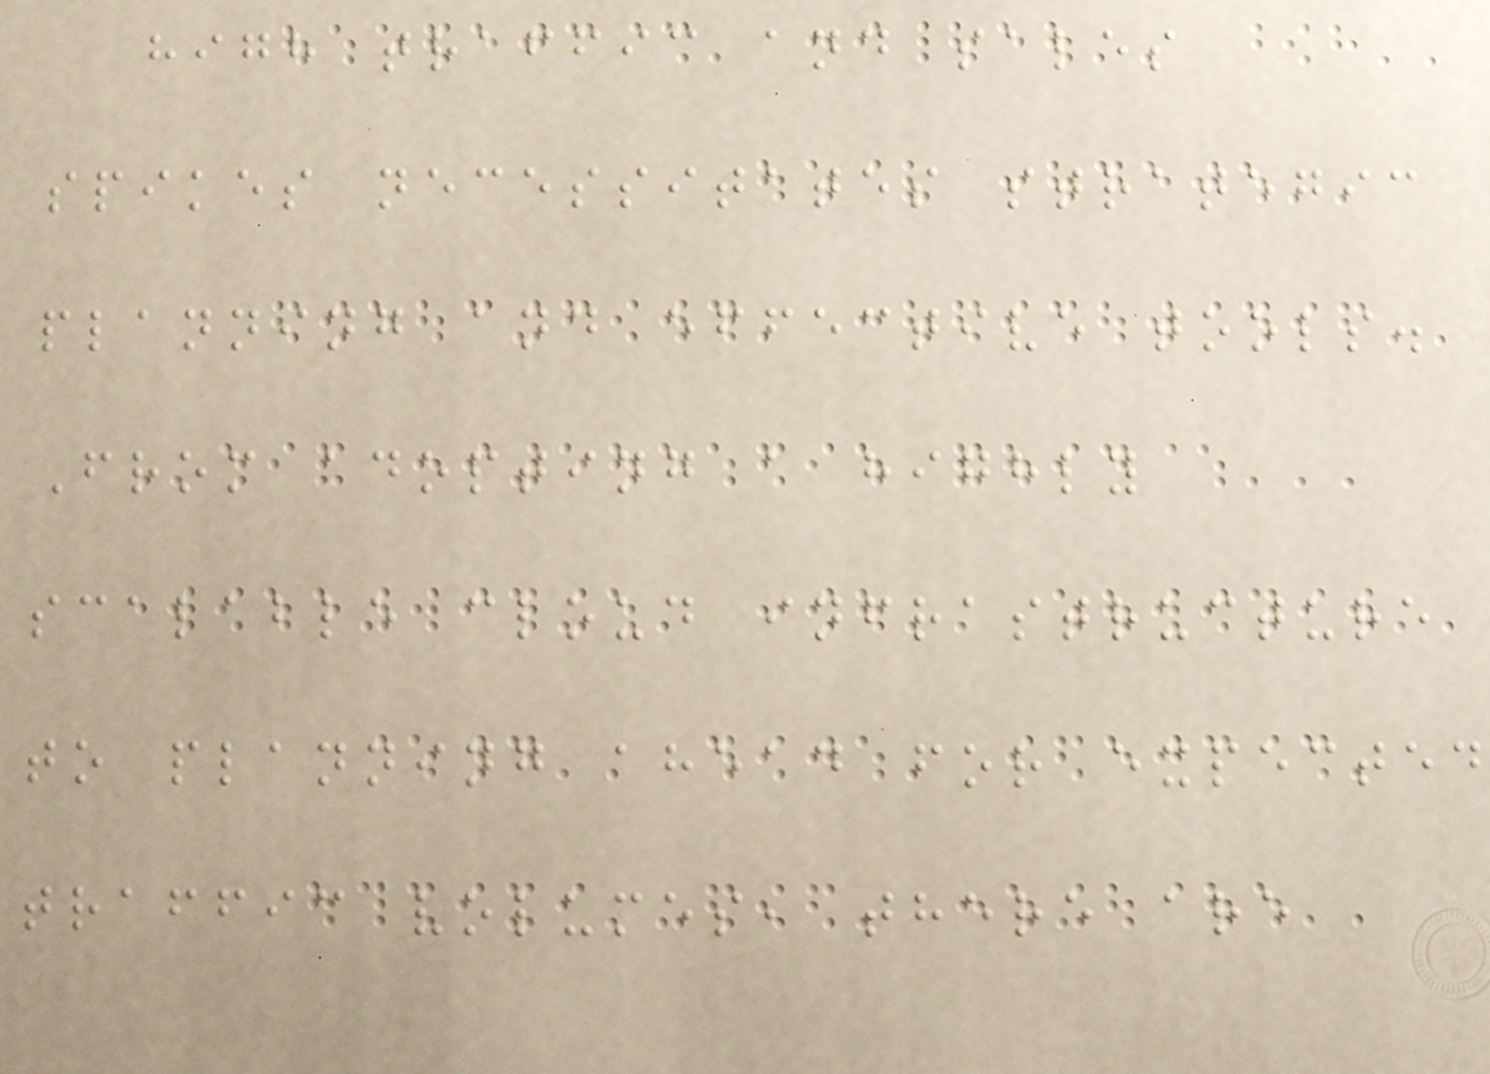high traffic and sales
spikes necessitates strategic
planning and effective tools.
From adopting a highly
scalable cloud infrastructure
to planning ahead for expected
traffic volumes, there are
